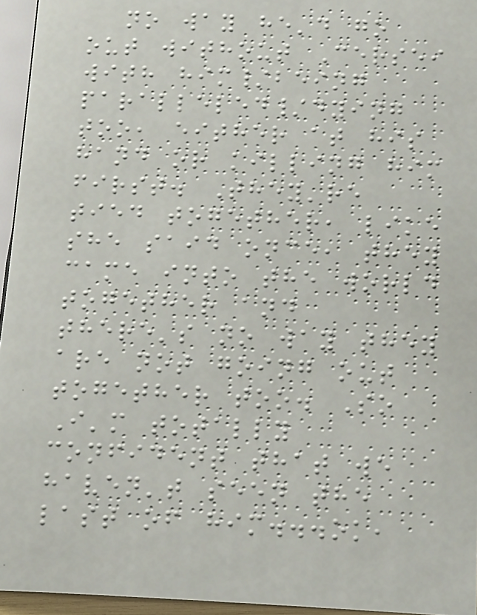no way he'd go
out without Cersei
with him/being
paralleled/dying
too, either at his
hand or killing him
first. They're
tied together, like
she said once, they
came into the world
together and
there's no way they
are not going out
together too. So
I'm totally
confident that we
haven't seen the
last of him...ok,
